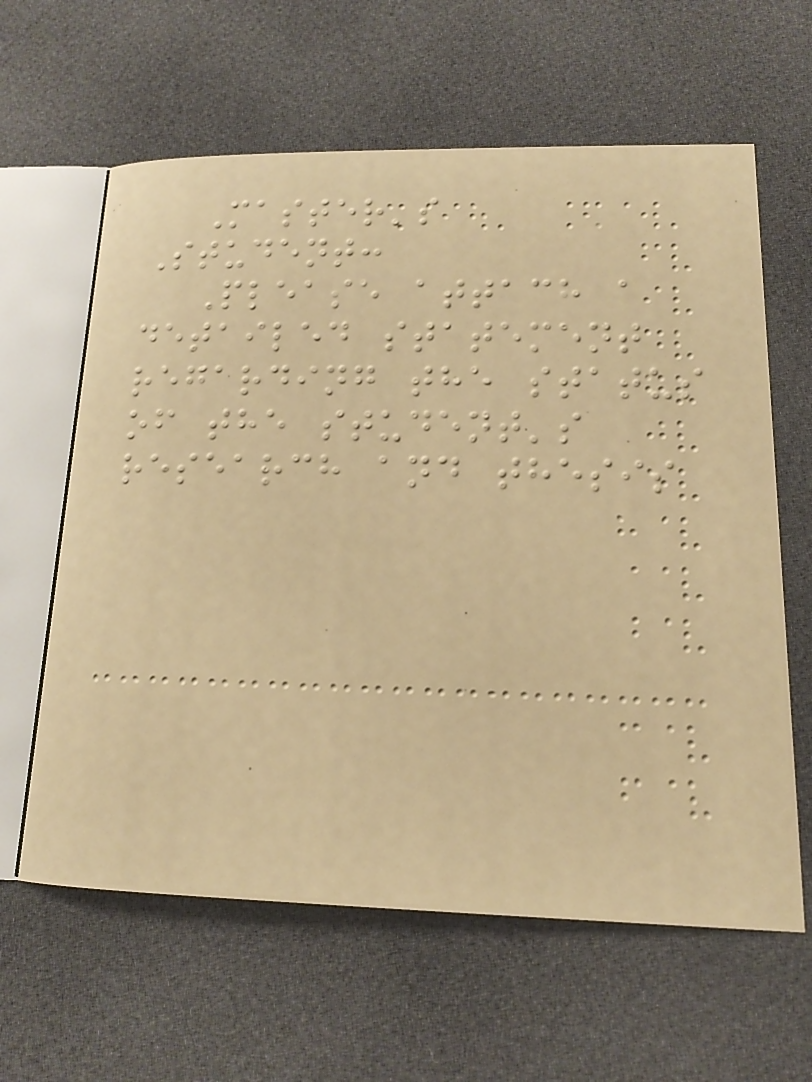Master's
Student:
Please attach a
detailed statement
regarding the status
of the student's
research and thesis
